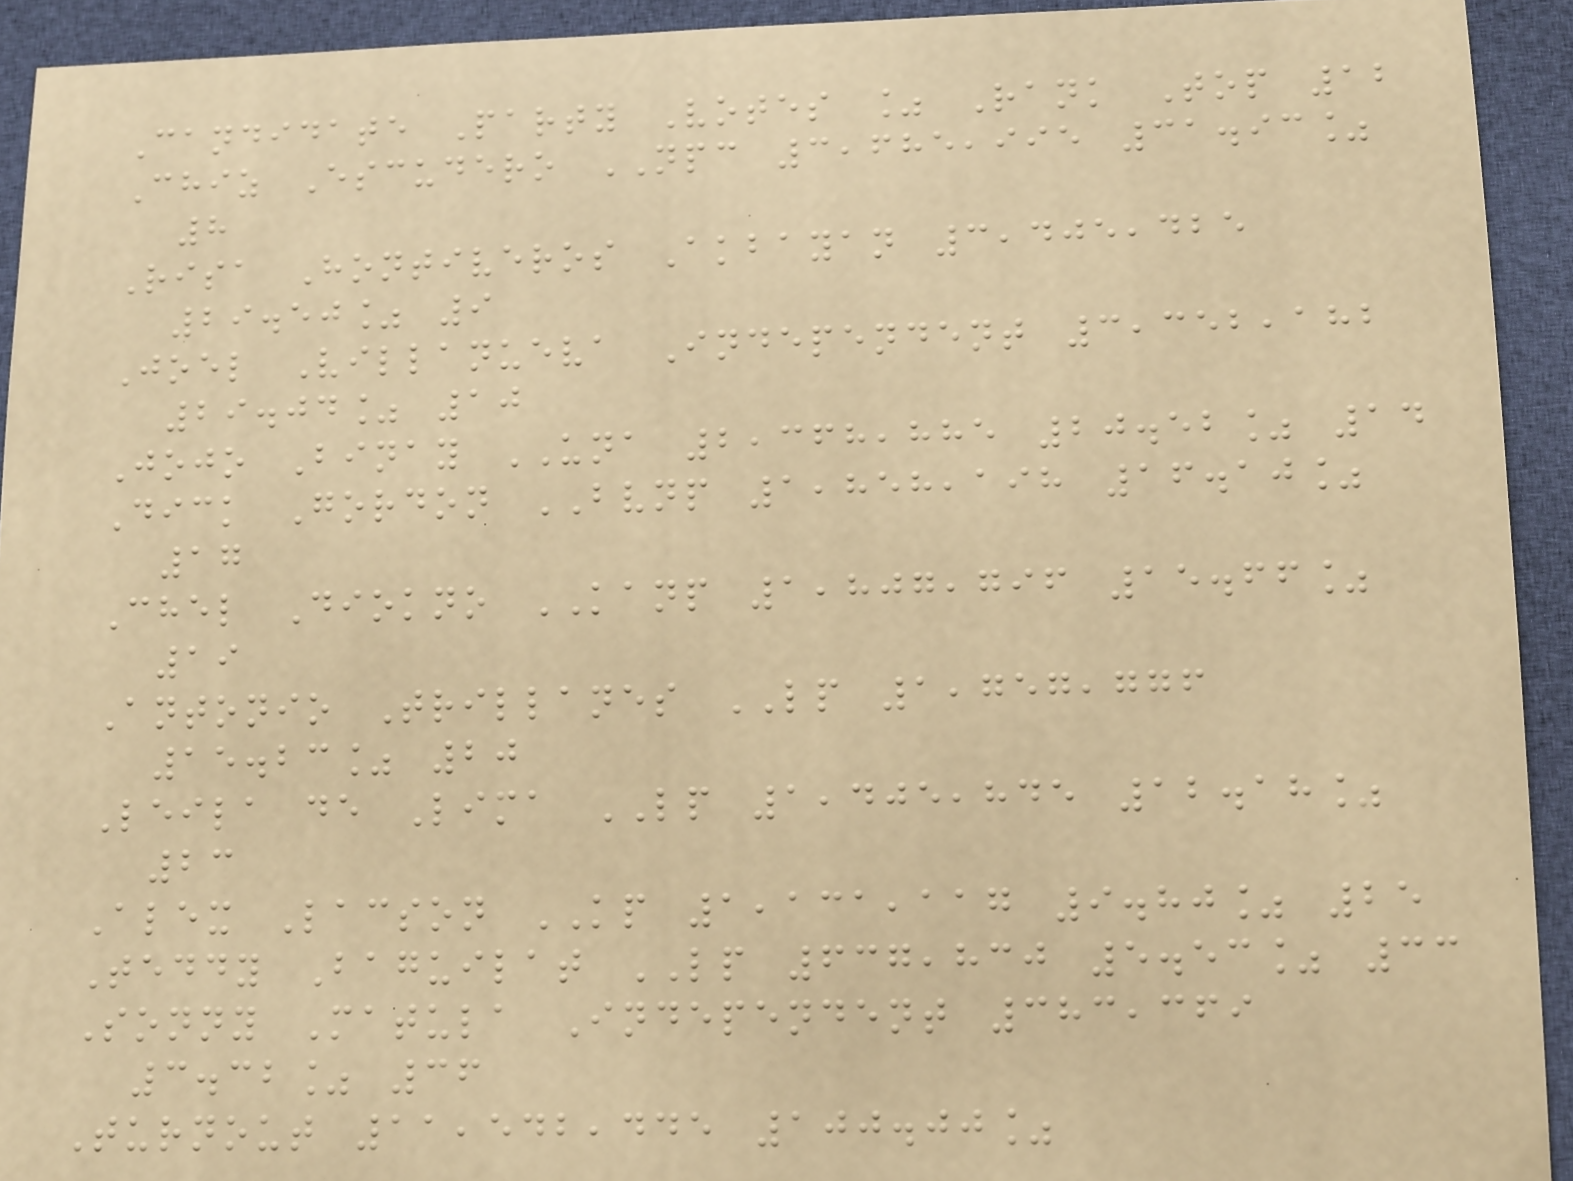Candidate Party Votes % Rank Top 12
Chiz Escudero NPC 3,685,995 31.93%
8
Risa Hontiveros Akbayan 3,405,425
29.50% 9
Joel Villanueva Independent 3,352,182
29.04% 10
Jojo Binay UNA 2,368,885 20.52% 14
Dick Gordon BVNP 1,858,198 16.10%
17
Chel Diokno KANP 1,807,796 15.66%
19
Antonio Trillanes LP 1,757,776
15.23% 20
Leila de Lima LP 1,405,845 12.18%
23
Alex Lacson KP 1,131,117 9.80% 25
Teddy Baguilat LP 637,830 5.53% 33
Sonny Matula Independent 383,369
3.32% 36
Turnout 11,542,445 100.00%
